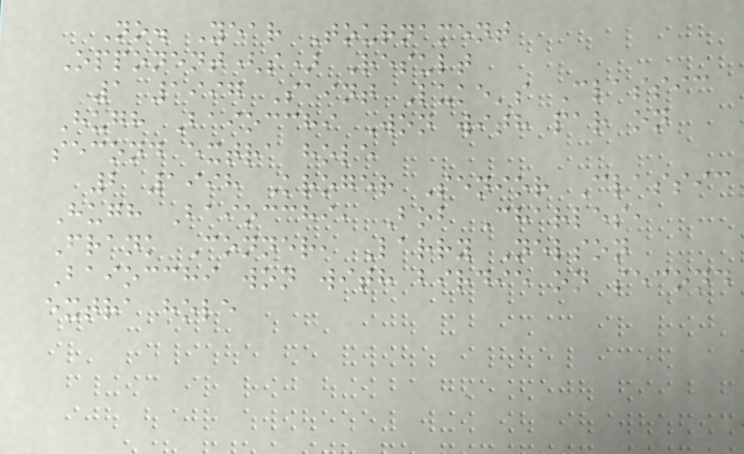No. Year Tournament
Opponent(s) Result
1 1997 Saint Luke's Classic
Hugh Baiocchi Won with par on
second extra hole
2 1998 Kroger Senior Classic
Hugh Baiocchi, Bob Charles,
Frank Conner, Larry Nelson
Baiocchi won with birdie on second
extra hole
